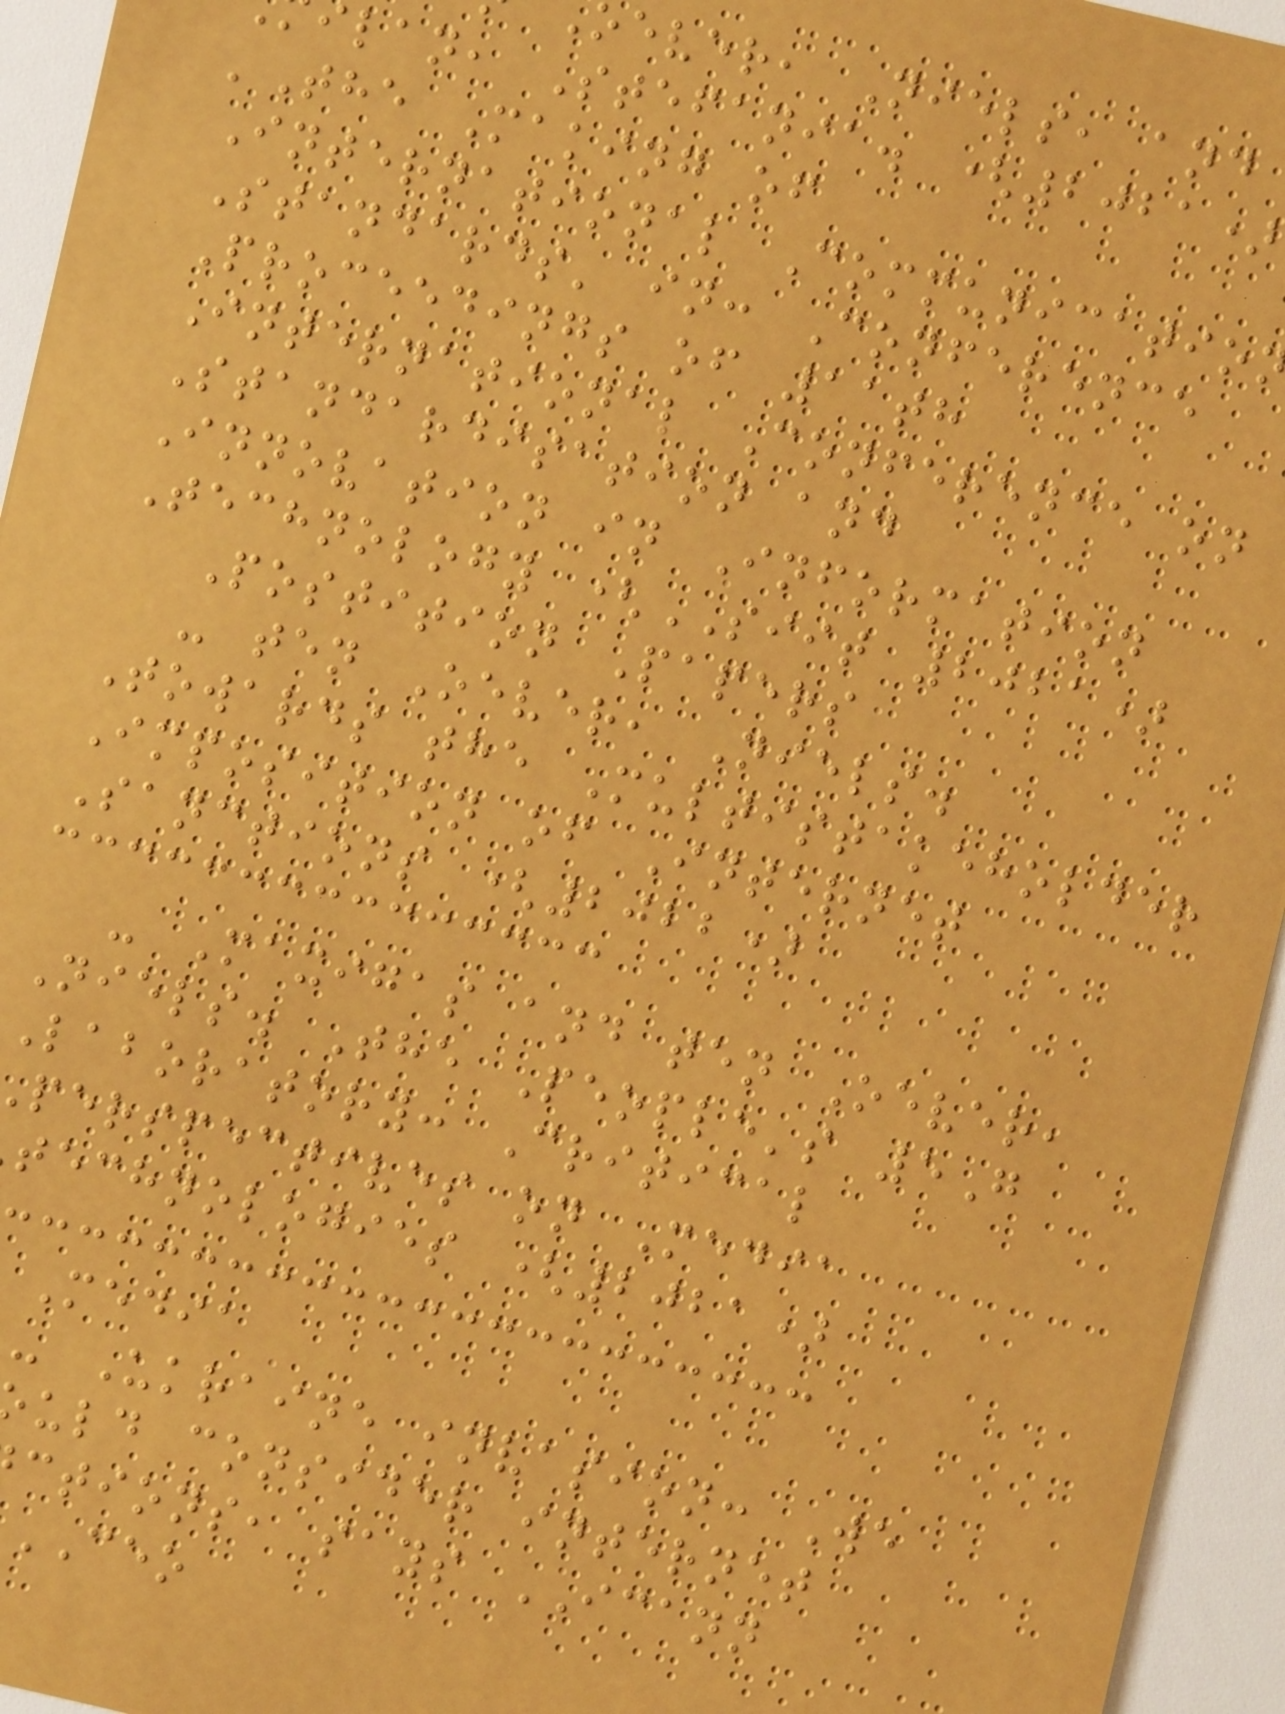oever, Niels, and
lan, Stefania. (2021)
'The Making of
International Communicatio
Standards' in: Conference
Proceedings of 11th
International Conference on
Standardisation and
Innovation in Information
Technology (SIIT 2021)
Postition Papers
- ten Oever, Niels.
Towards the Multistakeholder
Imposition of Internet
Sanctions (2022)
- Maxigas and ten Oever,
Niels. The People's 5G
Laboratory: Critical
perspectives on Media
technologies (2021)
Media
- Ukraine invasion: We
uld consider internet
ctions, says ICANN
CEO
